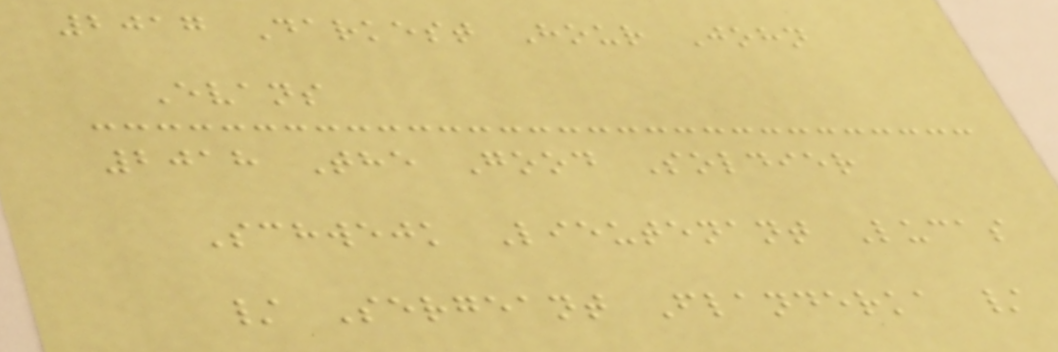2017 Darkest Hour John
Evans
2018 The Good Soldier
Schwejk Lieutenant Lucas
/ Sergeant Flanderka /
